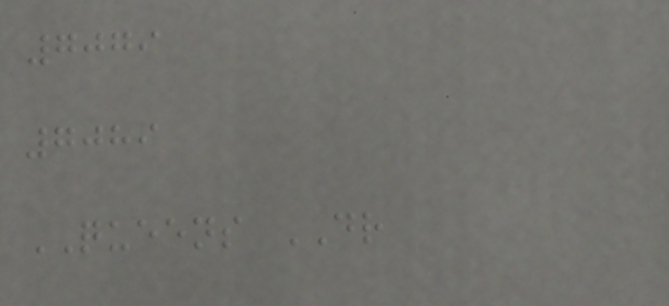7079
7089
QUEENS DR
